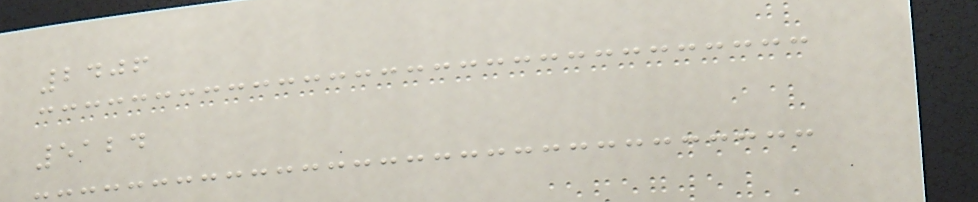2406
5124
